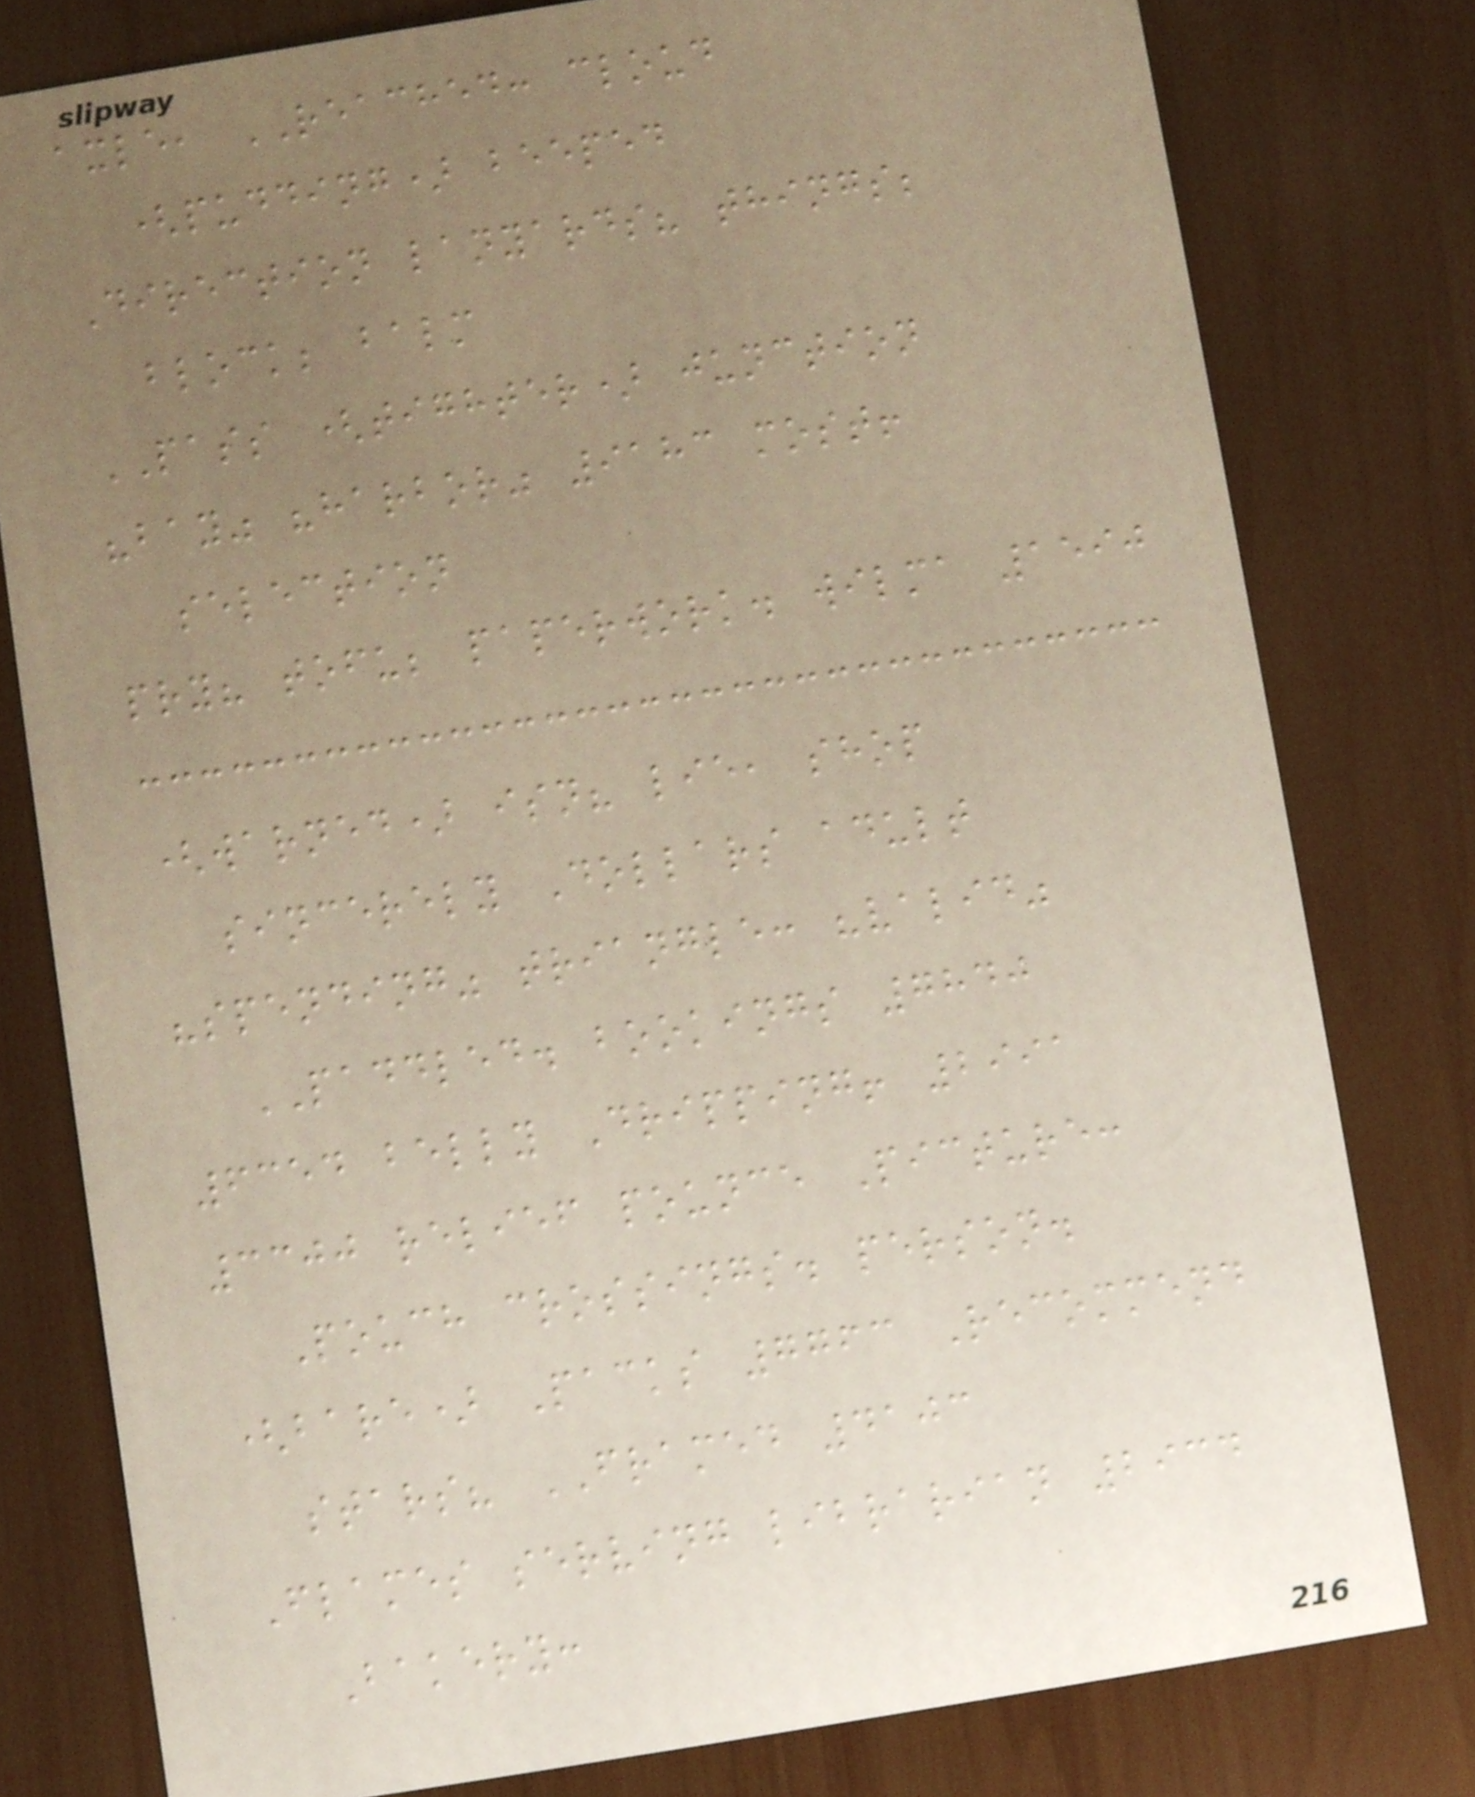axle, REACHED: cloud
(pudding) beeped
Direction lanyards? things;
block; balm
PASS (tighter) junction
"bay" "harbor" 9183 most!
selection
pry? tofu; paperwork. wilma 1590
(warned) isn? lie, shop
sincerely Dollars adult
"spending" triangle: "valid"
PADDLED. bookings 7840
6354 belly Dripping! 2991
3300 relief pounce Picture:
Pouch crossings. person.
(bare) Packs 7763 Recommend
stars? FRAMED 4103
Flames serving librarian 2934
Bakery:
